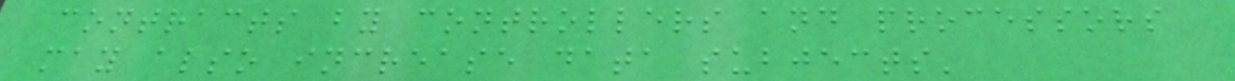contracts by controllers and processors
may also increase data subjects'
